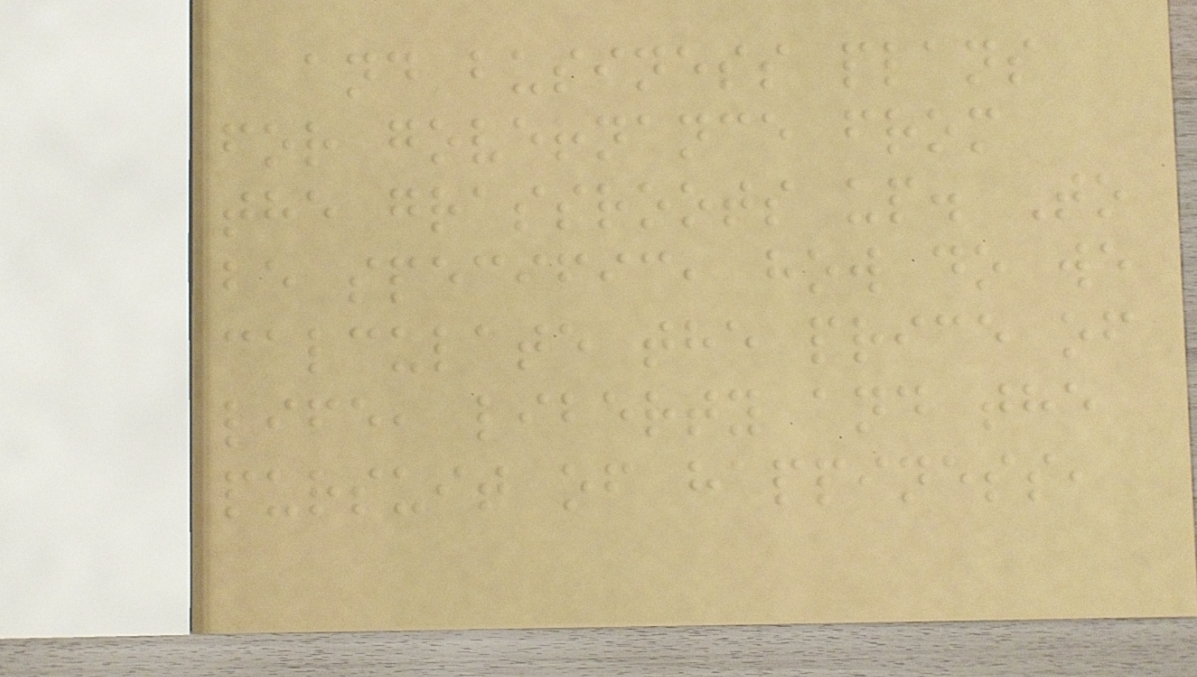and business plans
for governance from
the grassroots up. To
be specific, how do we
calculate the price of
life, liberty and the
pursuit of happiness,
